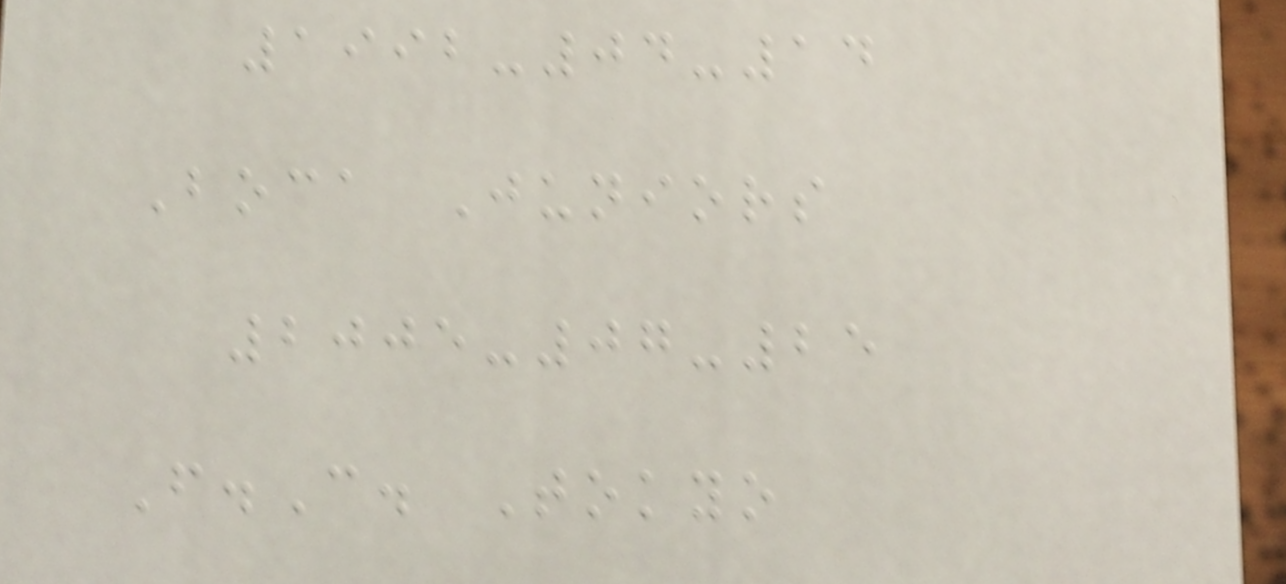1992-04-14
Boca Juniors
2005-07-25
F.C. Tokyo
